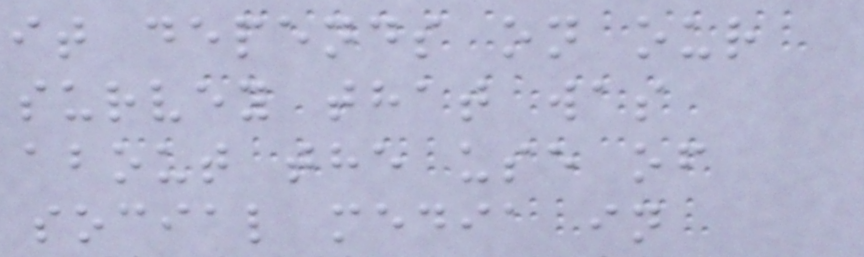it depends on our
survey that was
about the use of
social media in
